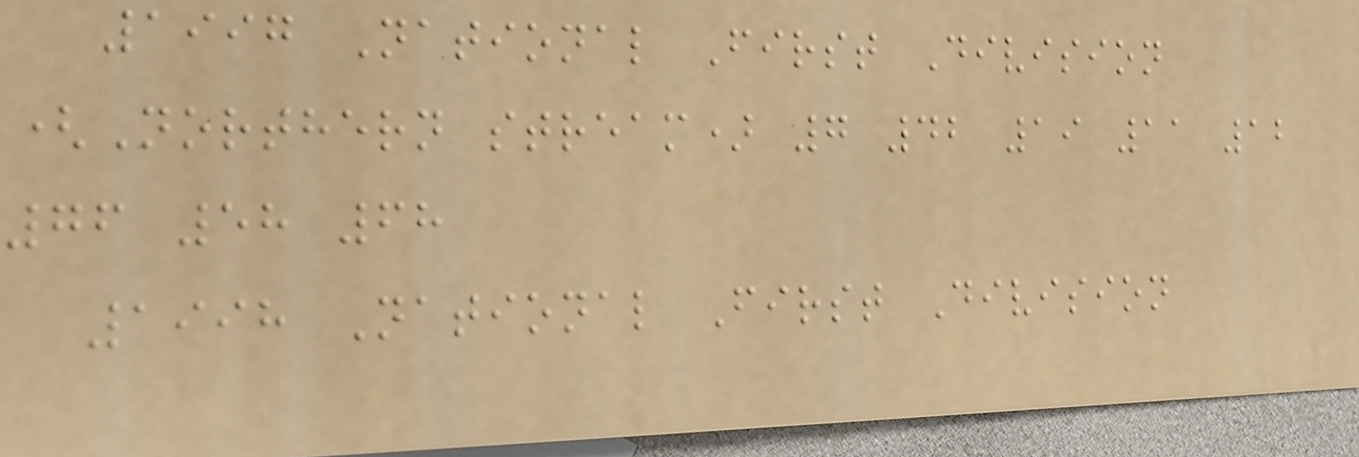1997 National First Division
(Northern stream) 7 42 19 11 12
76 58 68
1998 National First Division
